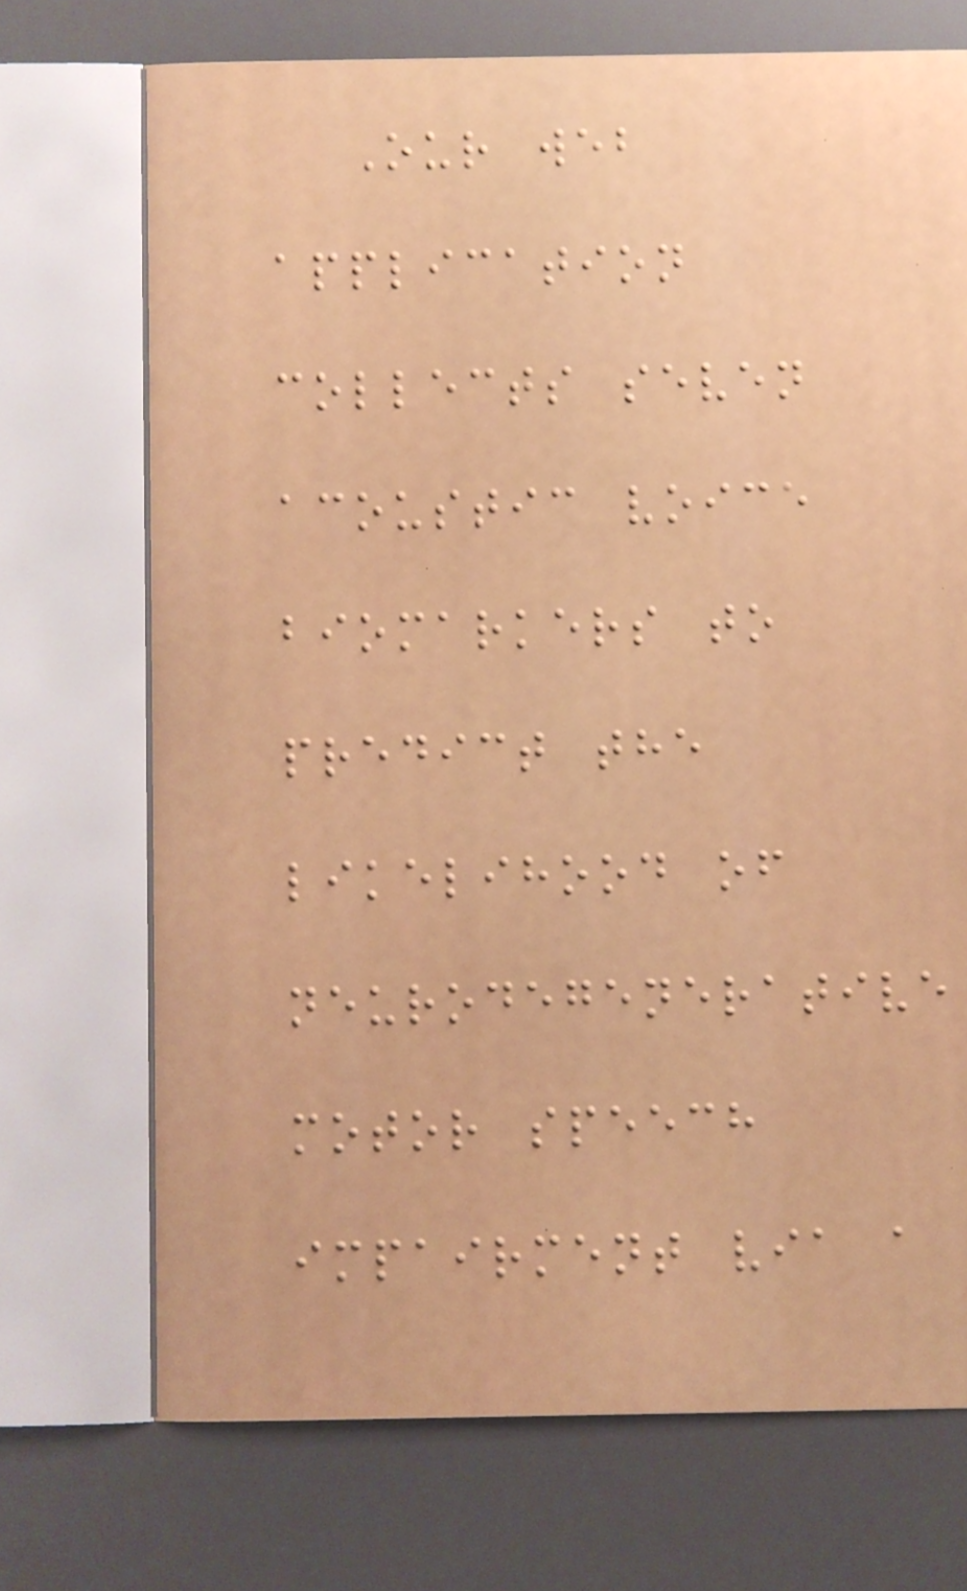Our web
application
collects seven
acoustic voice
biomarkers to
predict the
likelihood of
neurodegenerative
motor speech
impairment via a
